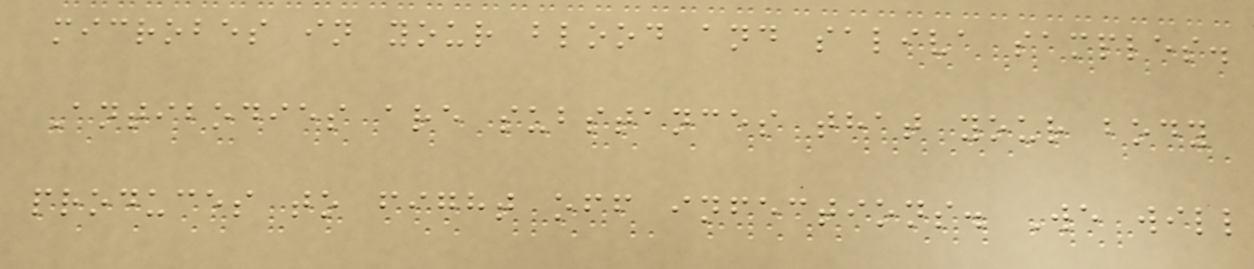microbes in your blood and saliva samples.
Antibodies are substances that your body
produces to fight off infections. We will
